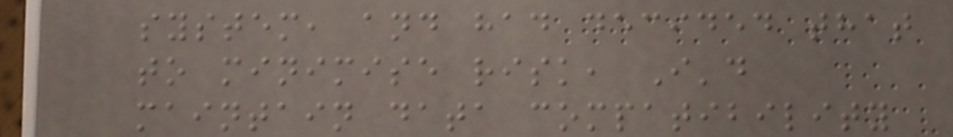system, and had decided that
to minimise risk, I'd
maintain data compatibility
